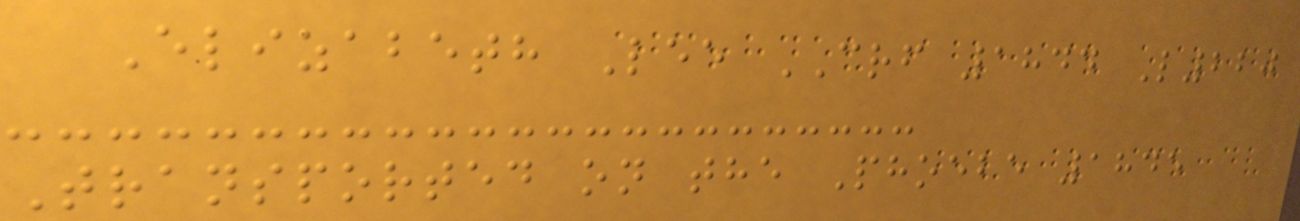Elizabeth Lee CRF 1844 L220
Transported on the Phoebe 1845
